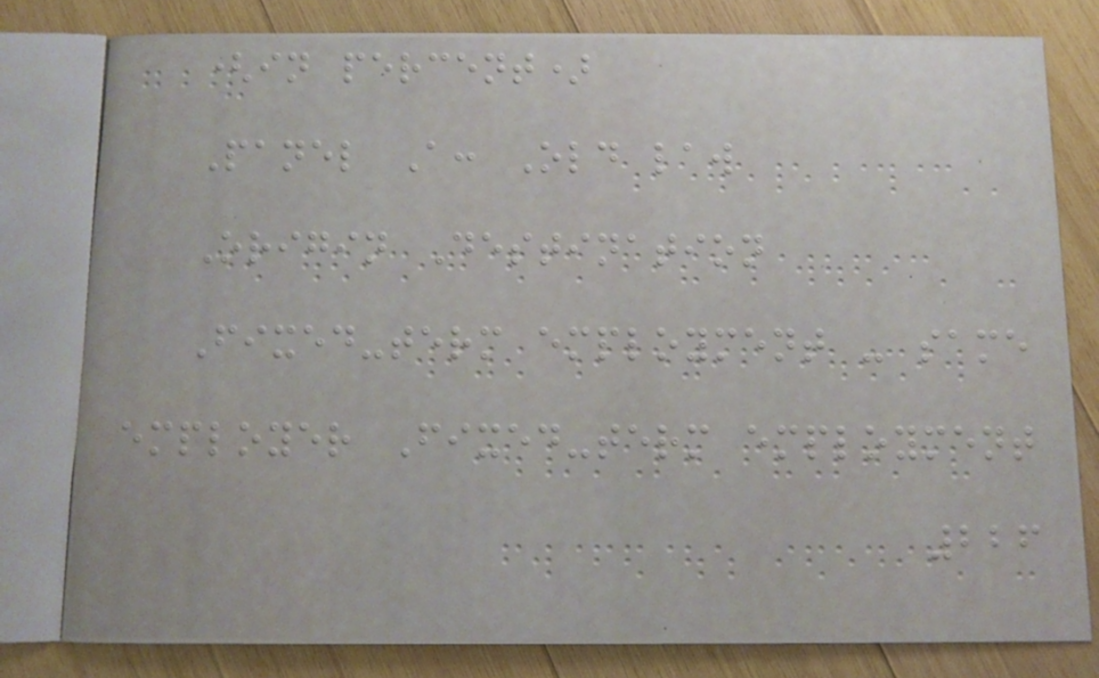(in percent)
Panel A: Old law
Origin Destination
Fixed-term employment - same
employer Fixed-term employment
226
